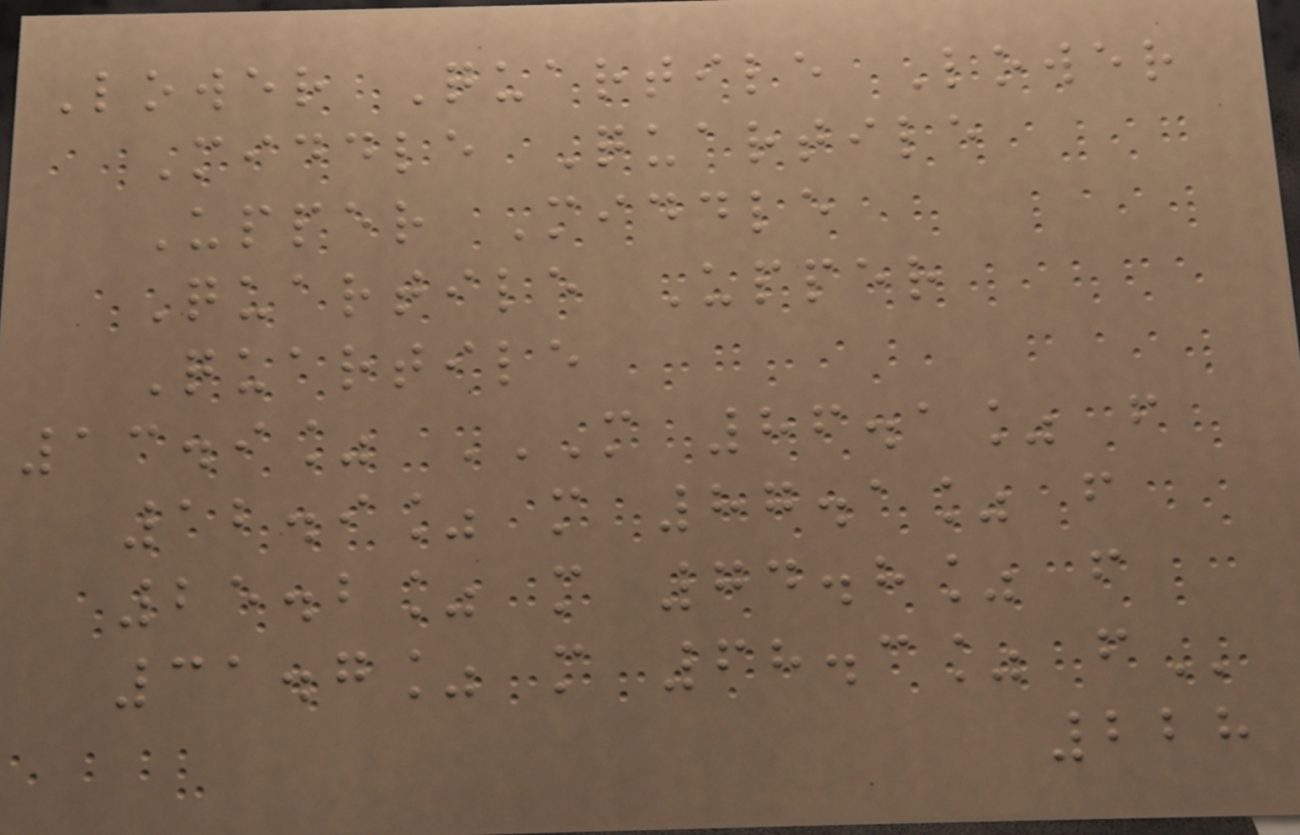Lower Quartile Lower
Middle Quartile
Upper Middle
Quartile Upper
Quartile
13.9% M 86.1% F
12.9% M 87.1% F
25.2% M 74.8% F
31.7% M 68.3% F
228
